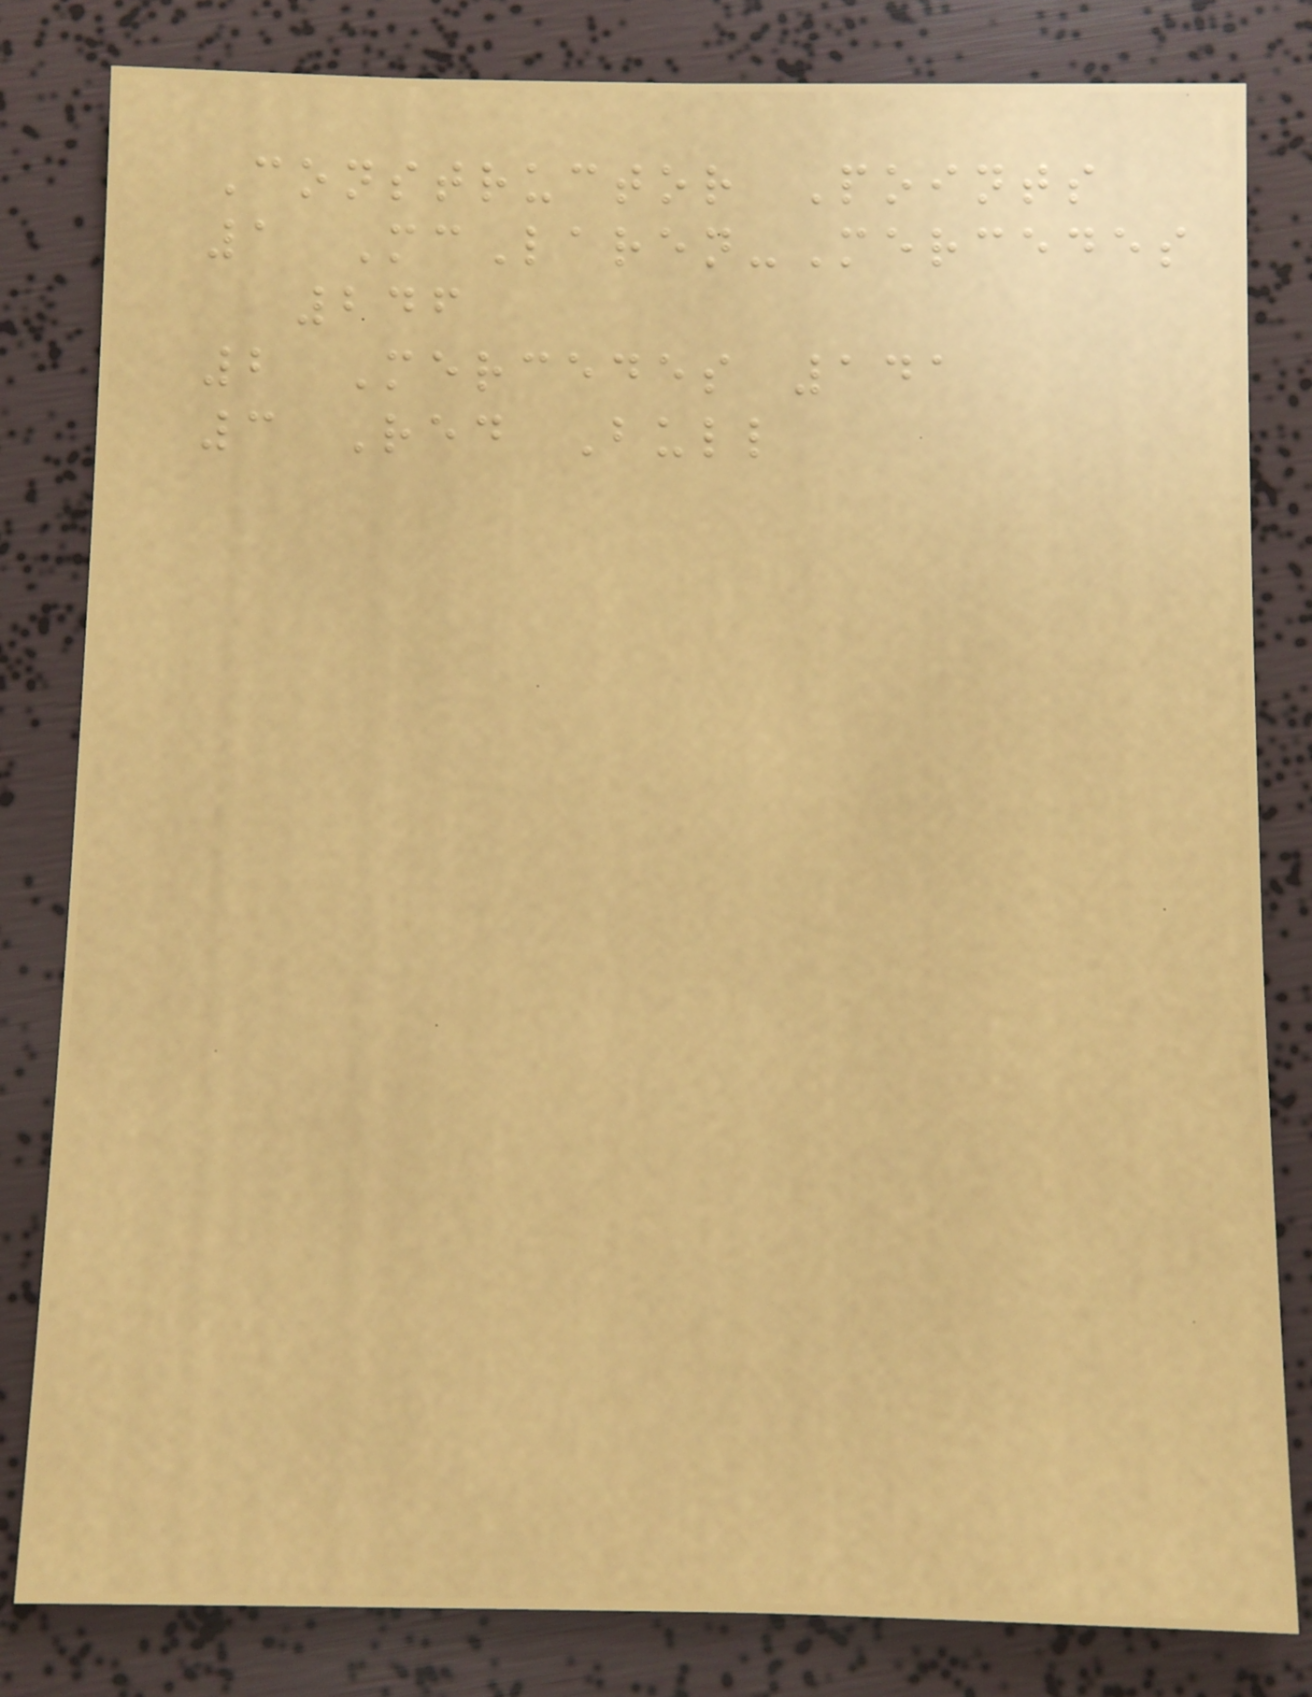Constructor Points
1 McLaren-Mercedes
246
2 Mercedes 141
3 Red Bull
